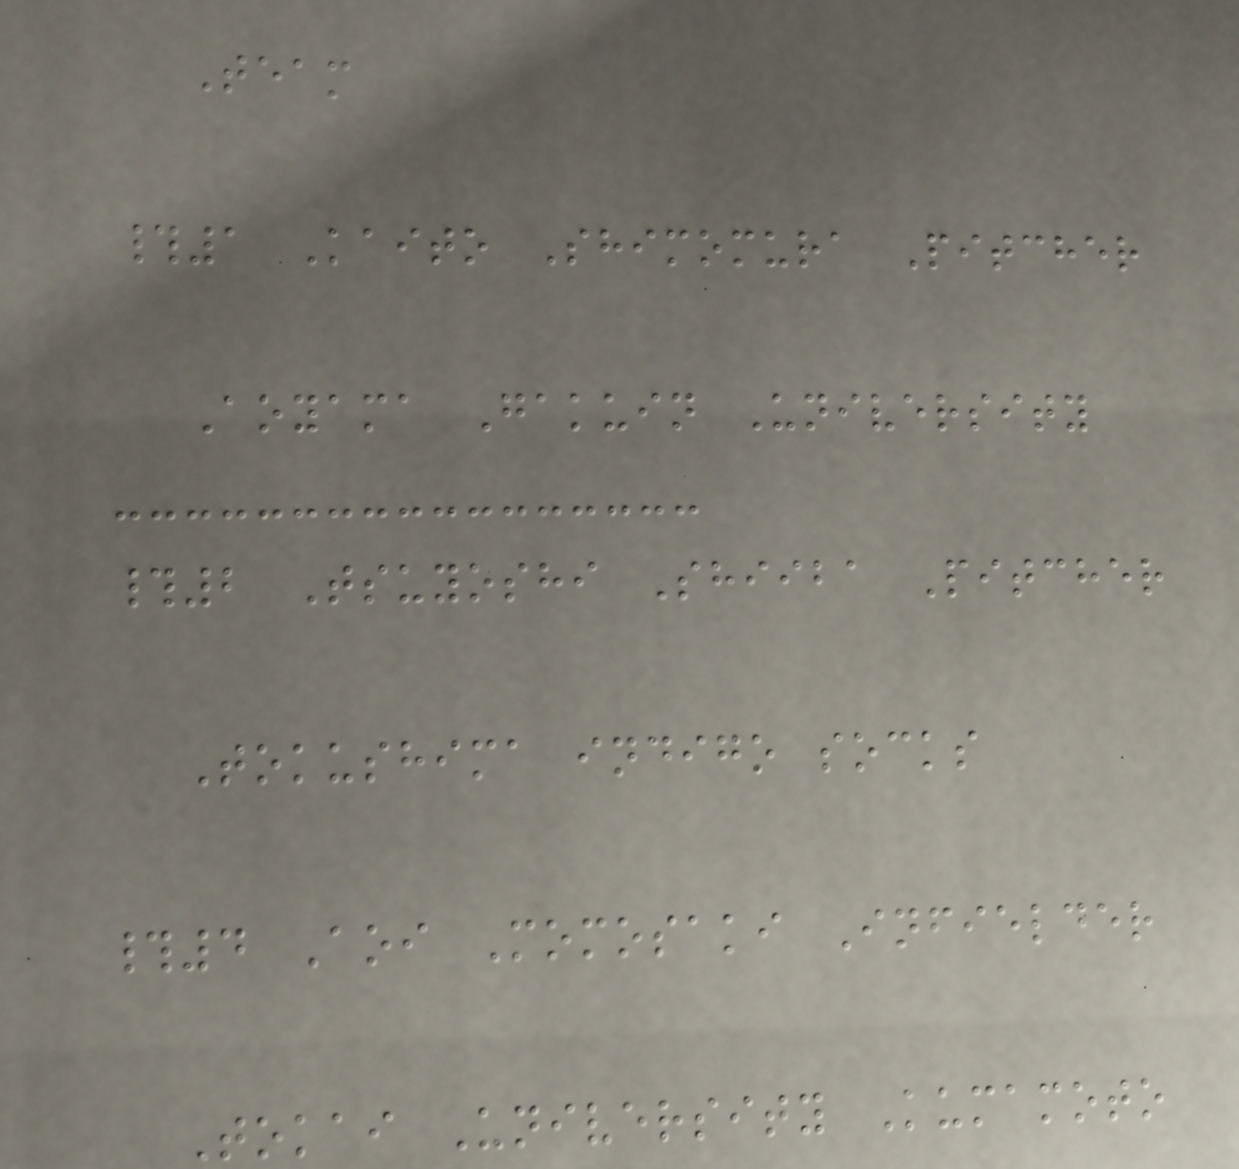Team
#1 Kaito Shimomura Pitcher
Aoyama Gakuin University
#2 Tsuyoshi Shiiba Pitcher
Tokushima indigo socks
#4 Aoi Momosaki Infielder
Tokai University Kumamoto
